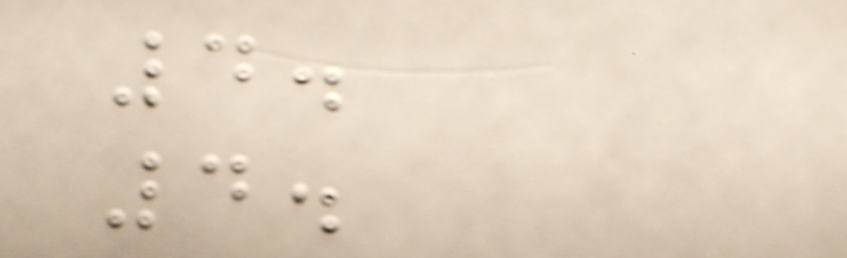4.
4.
